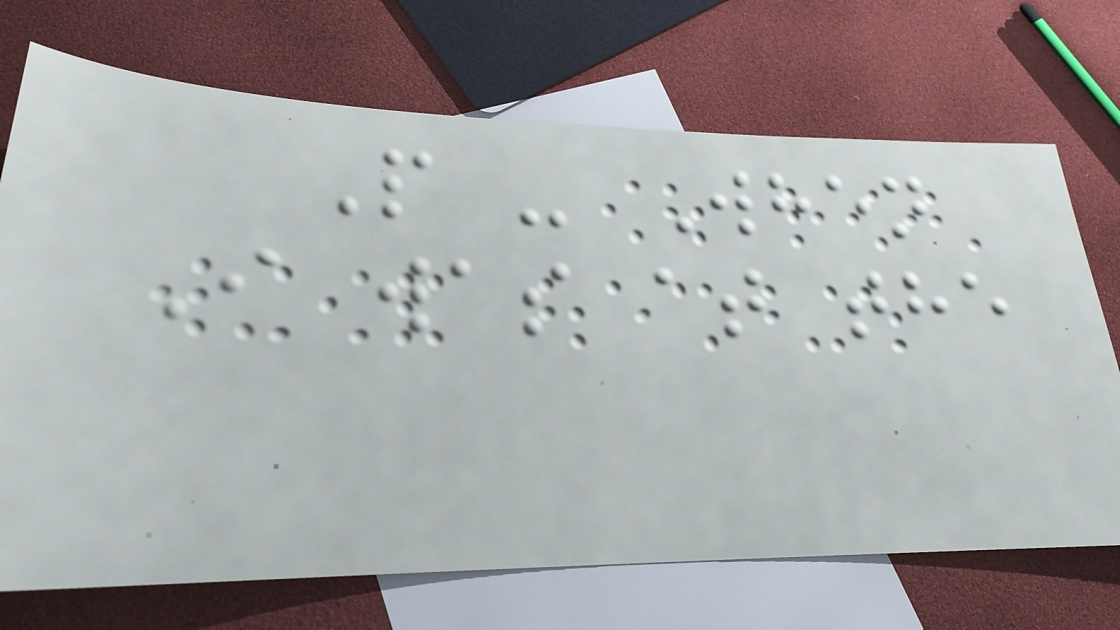P - When
I was at the
